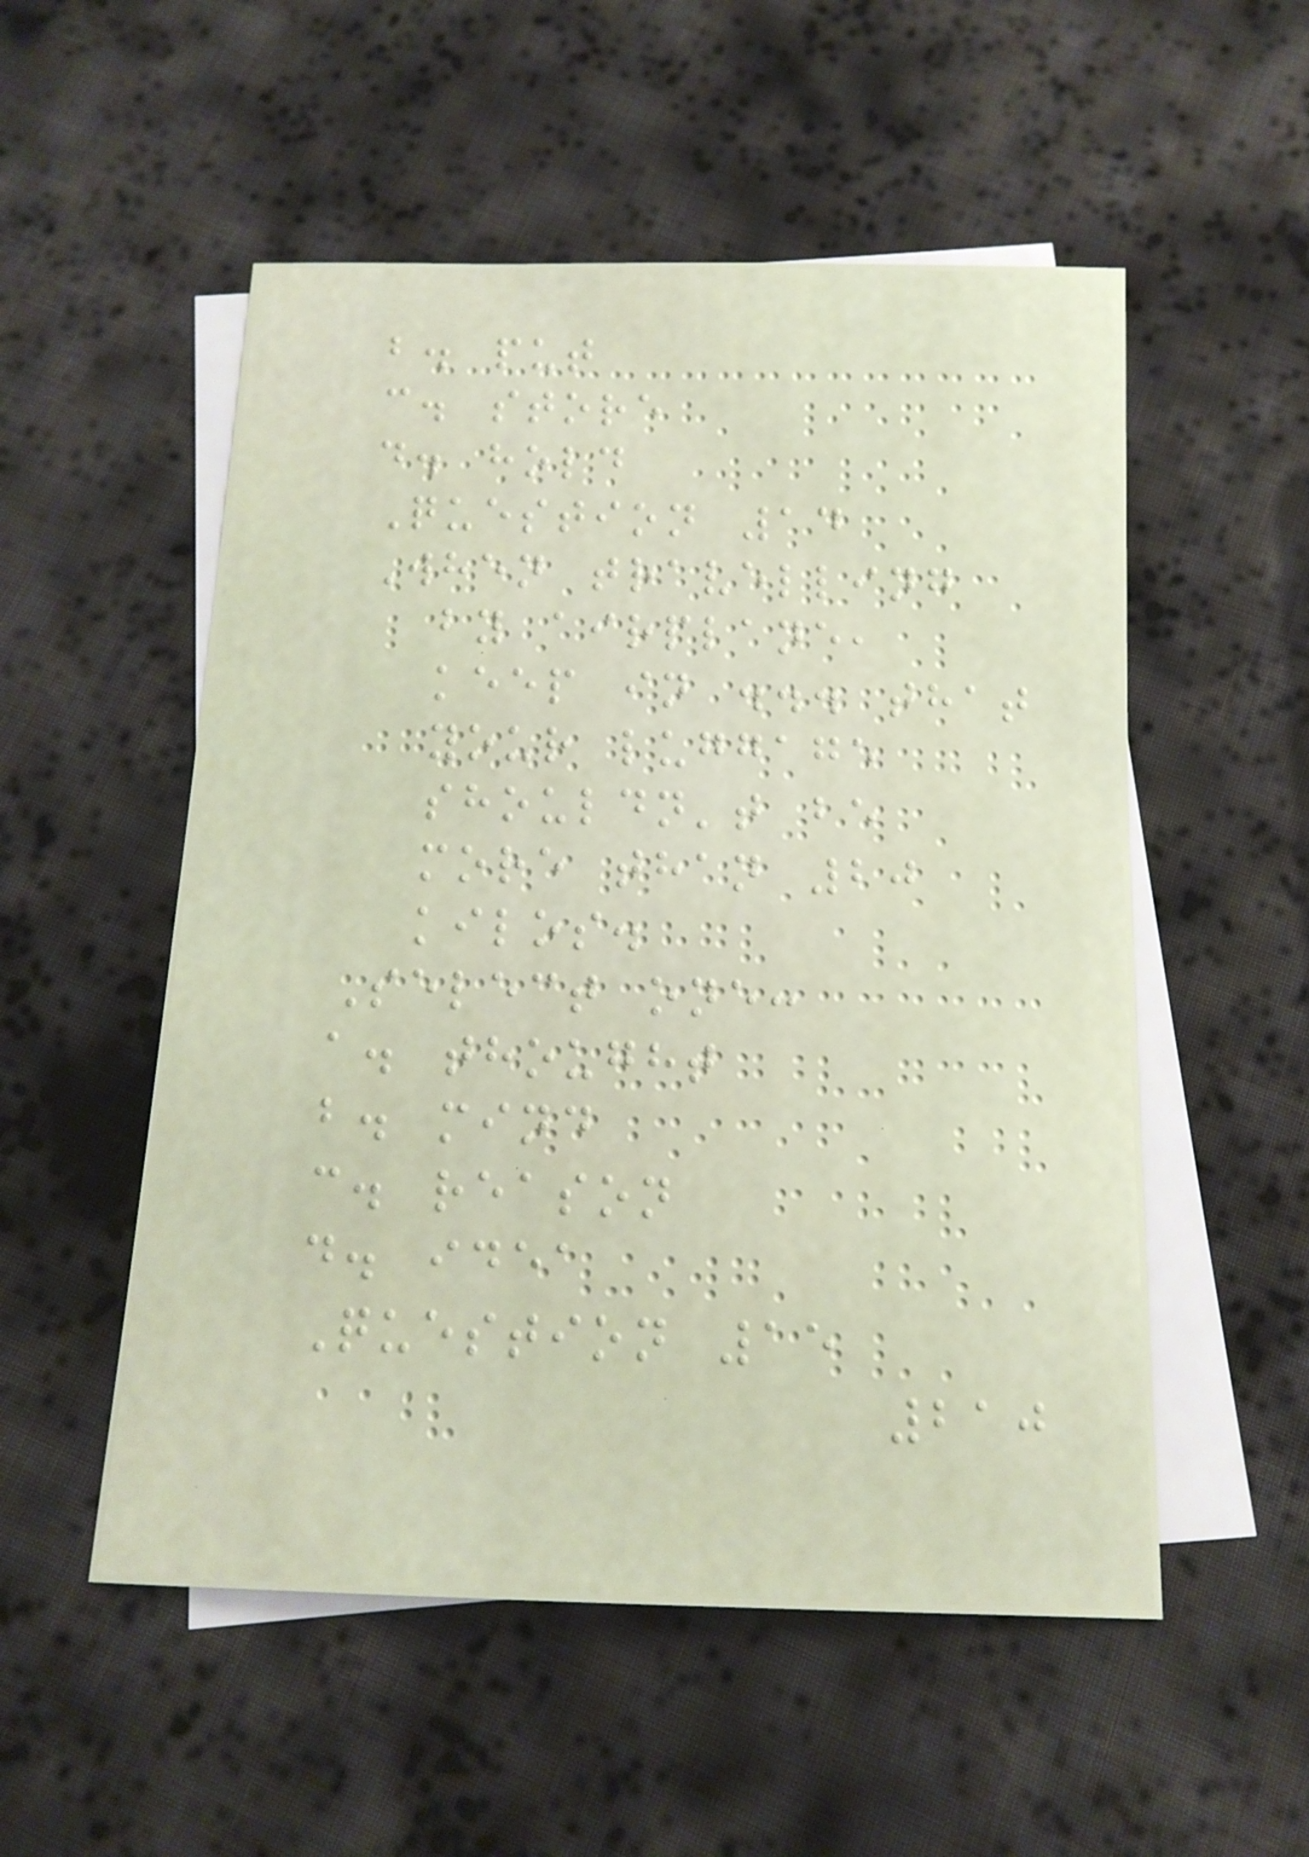b. put
c. store
d. hold
Question 14
When travelling
by airplane,
keep in ... that
your luggage
shouldn't be
more than 20
kilos.
Select one:
a. thought
b. mind
c. reason
d. idea
Question 15
210
